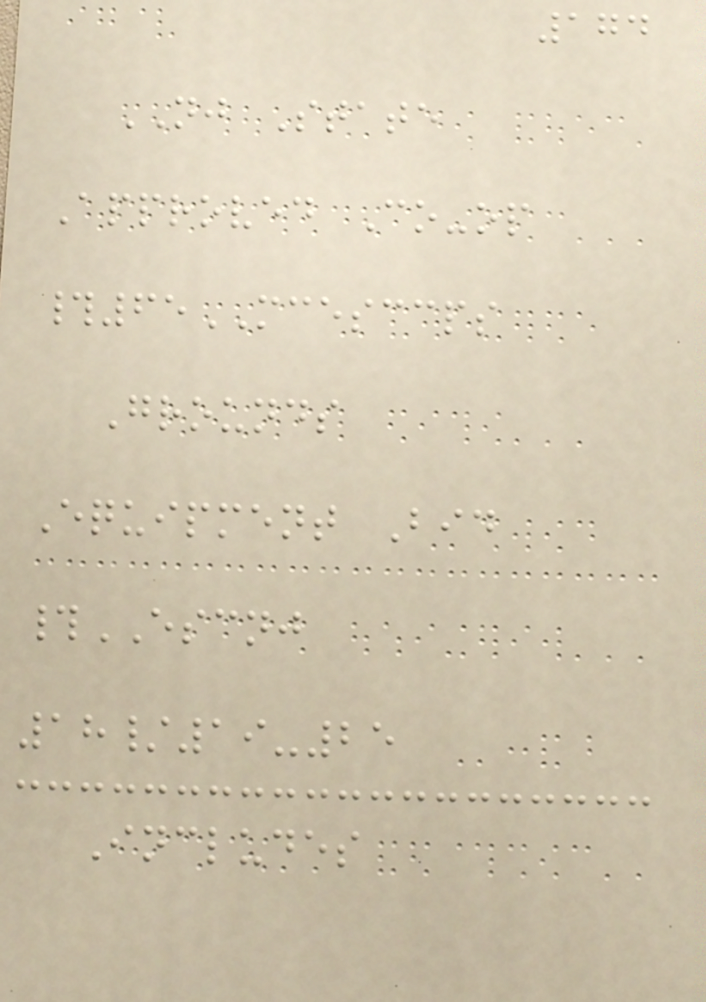174
NJ State
Approved Co-op
#65MCESCCPS
Grounds
Equipment Bid
#ESCNJ
18/19-25
Includes
